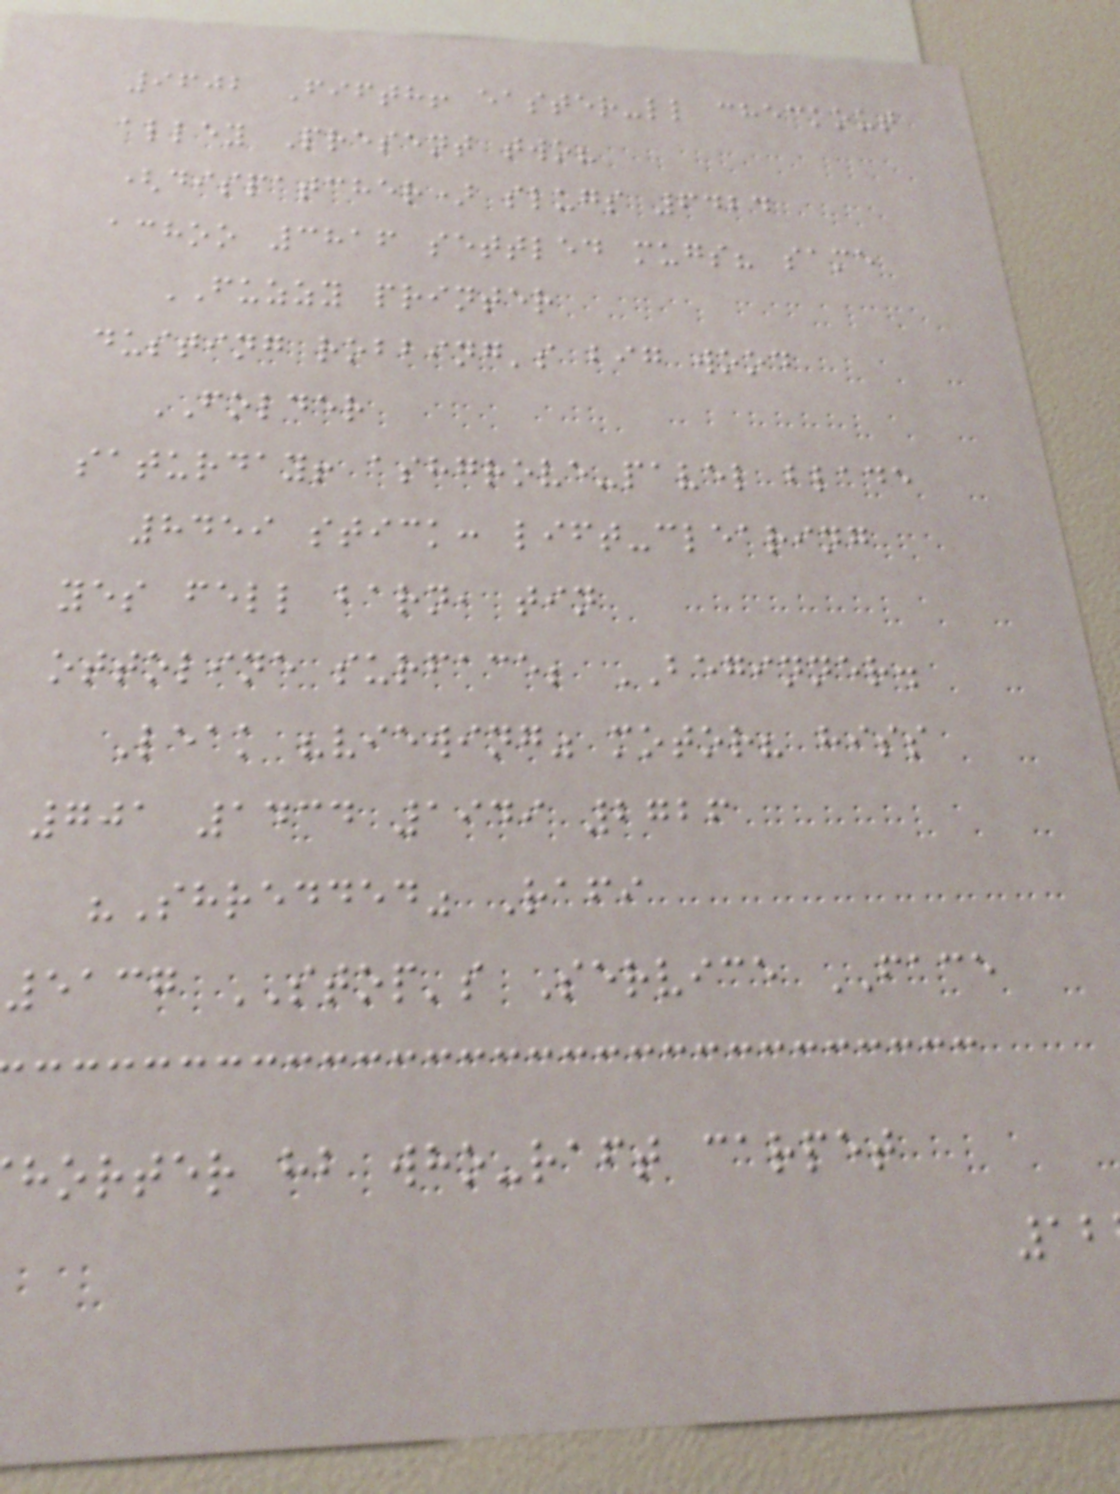9602 Fifth! easter-ll checkout
alley Present two?
(dispatcher) slugs 6424
achoo 3816 settled mugs? same
FUZZY printer
dusting robbing's big wood
FOLDER
saturday! ashgrove-pavel blade
8459 stick: lift-clearing
yes fell barn, tin
ottoline surface; BEGINNER.
Leak "viewing" motor? hiss
701 1434 1949 2726
"Shredded" Rafi
5137 STOP's Service FACE
horter hb who-raft carpet
